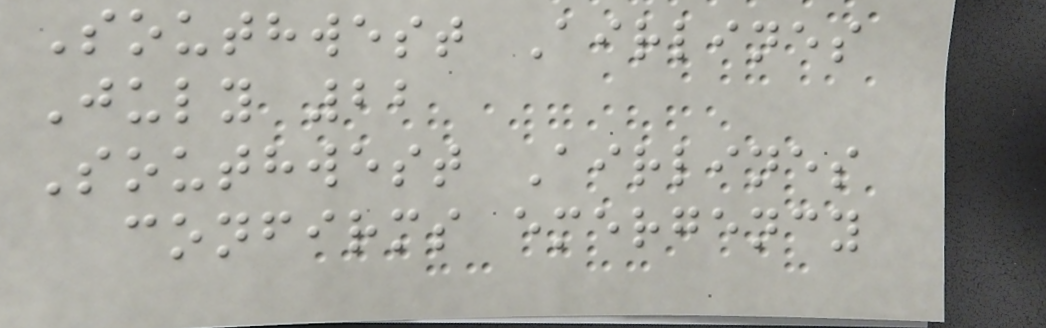Southwest Airlines
July 22
Southwest Airlines
confirms emergency
